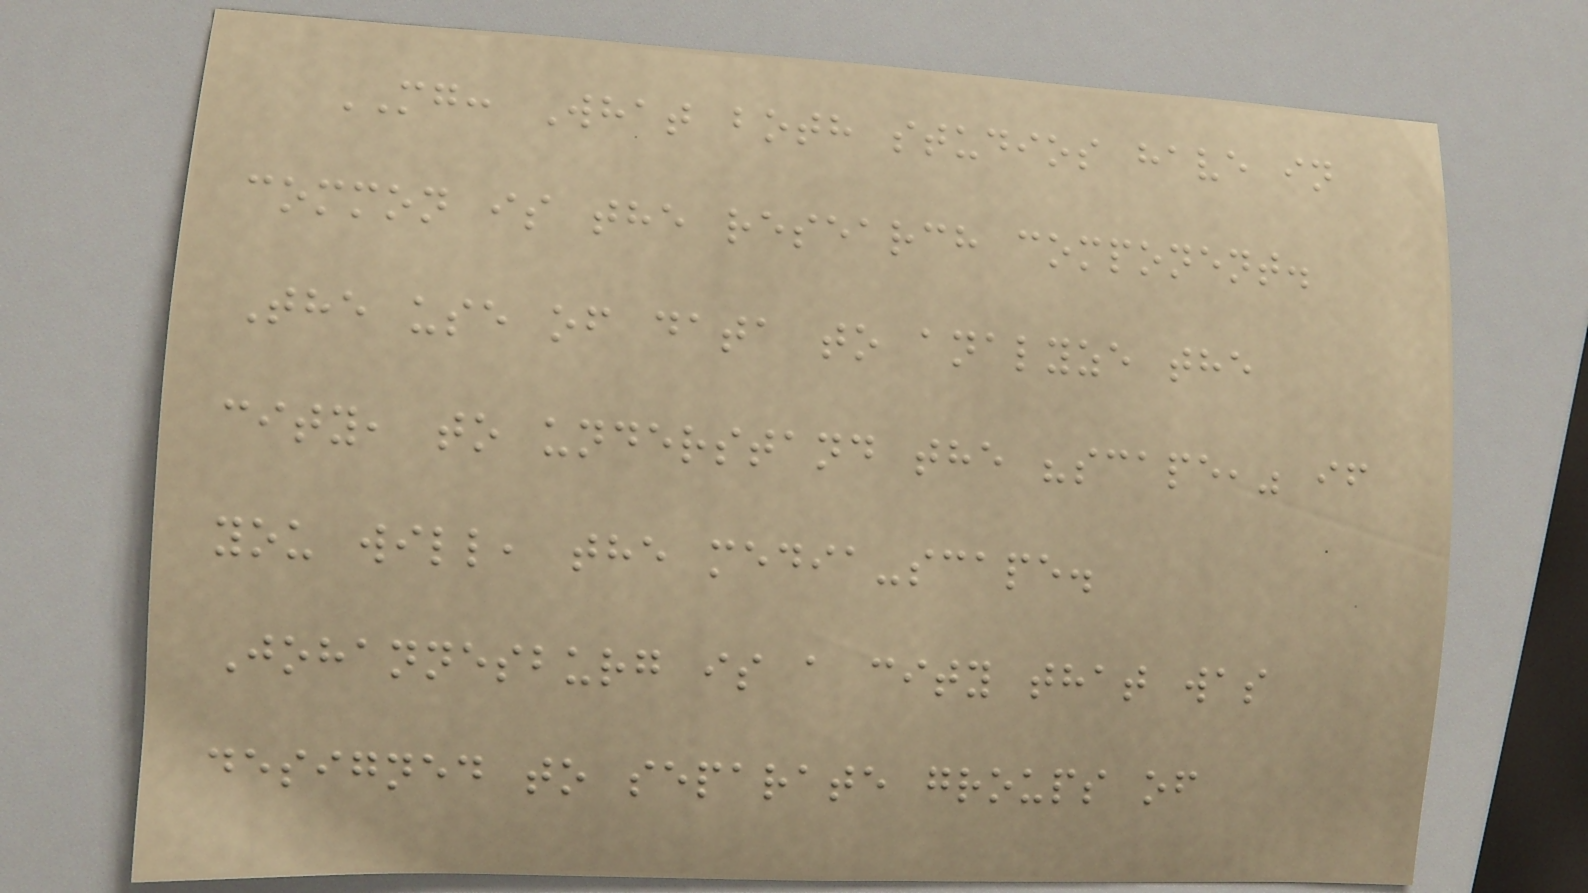MG: What both studios have in
common is the research component.
The use of data to analyze the
city, to understand the "scape," if
you will, the media-scape.
Johannesburg is a city that was
designed to separate groups of
